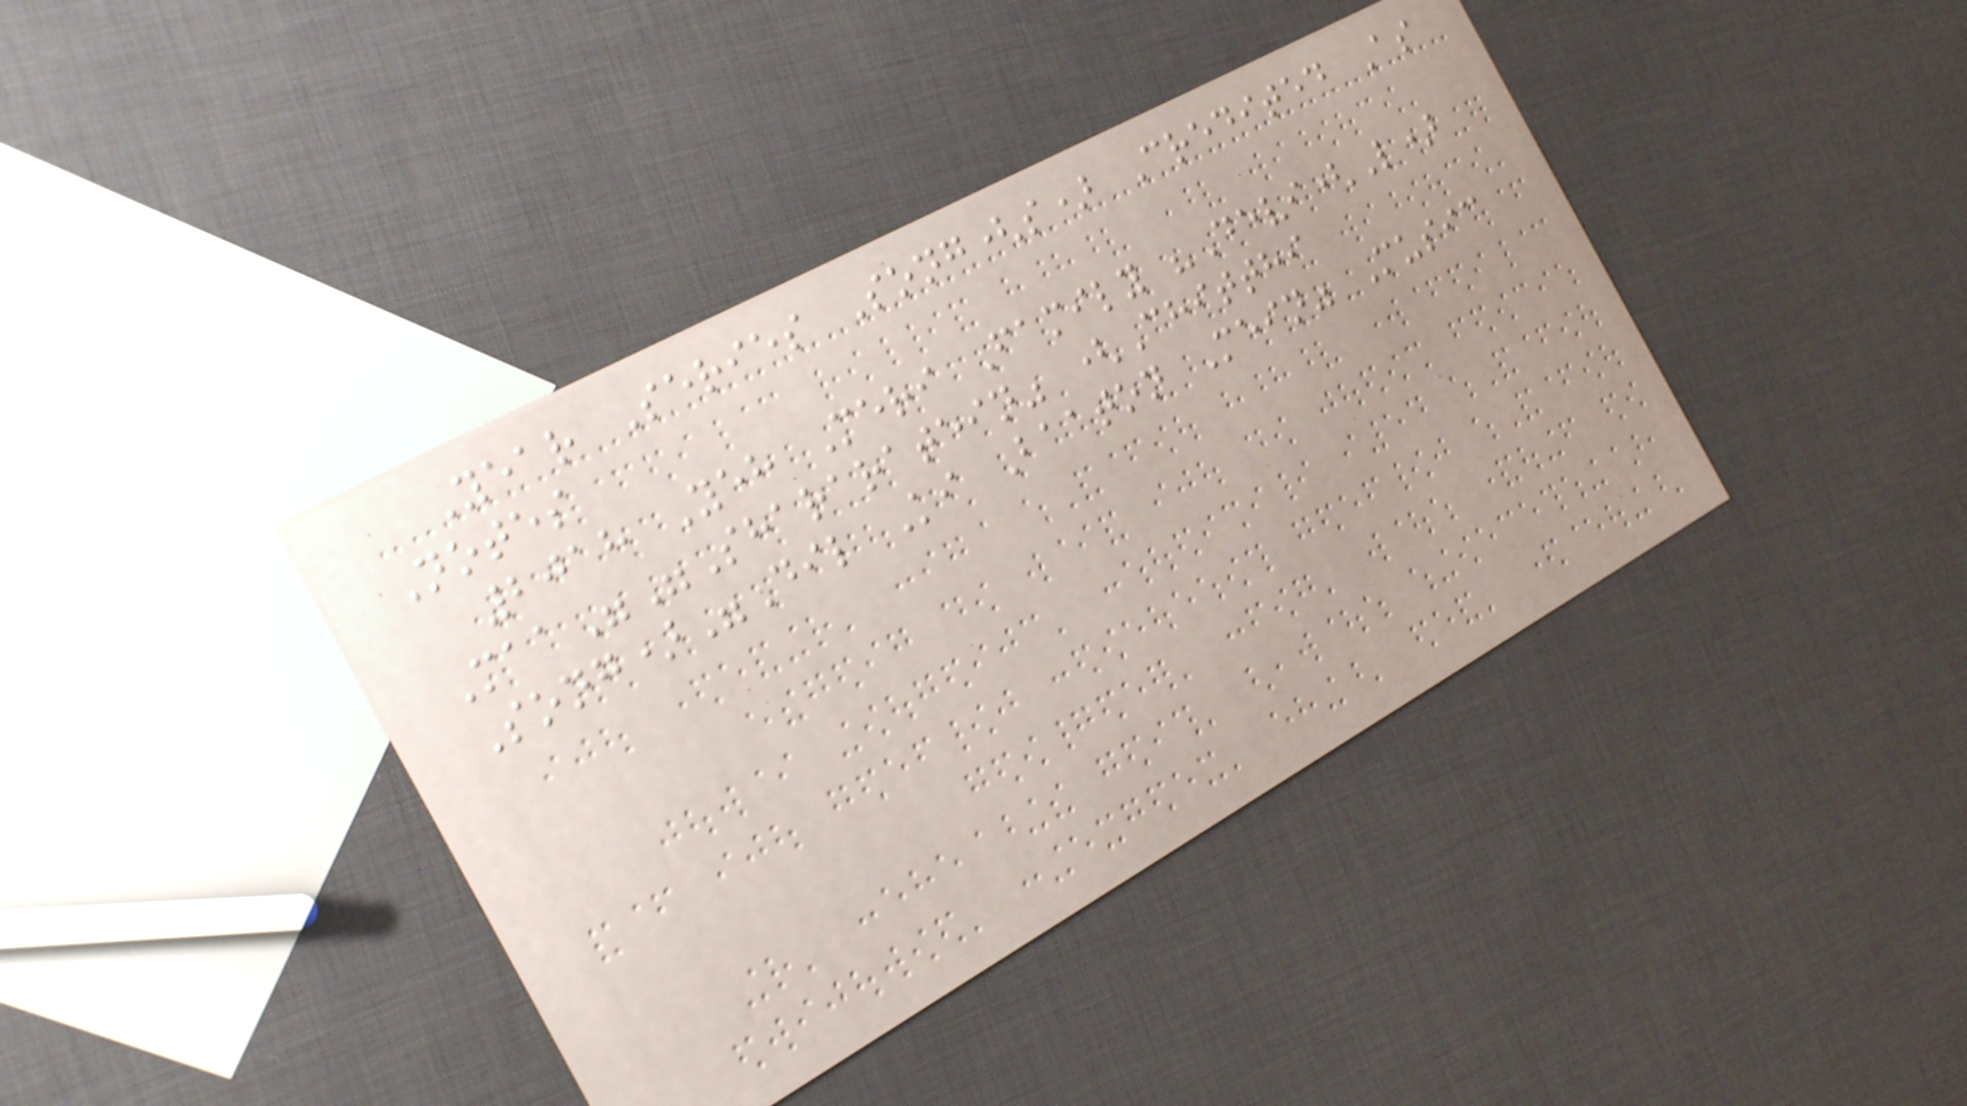Year Series Song(s) Credited As
Notes
2018 Yeh Meri Family "Devi(L)
Maa""Shararatein" (Chitthi
Song)"Dil Ki Baaton Mein" Music
